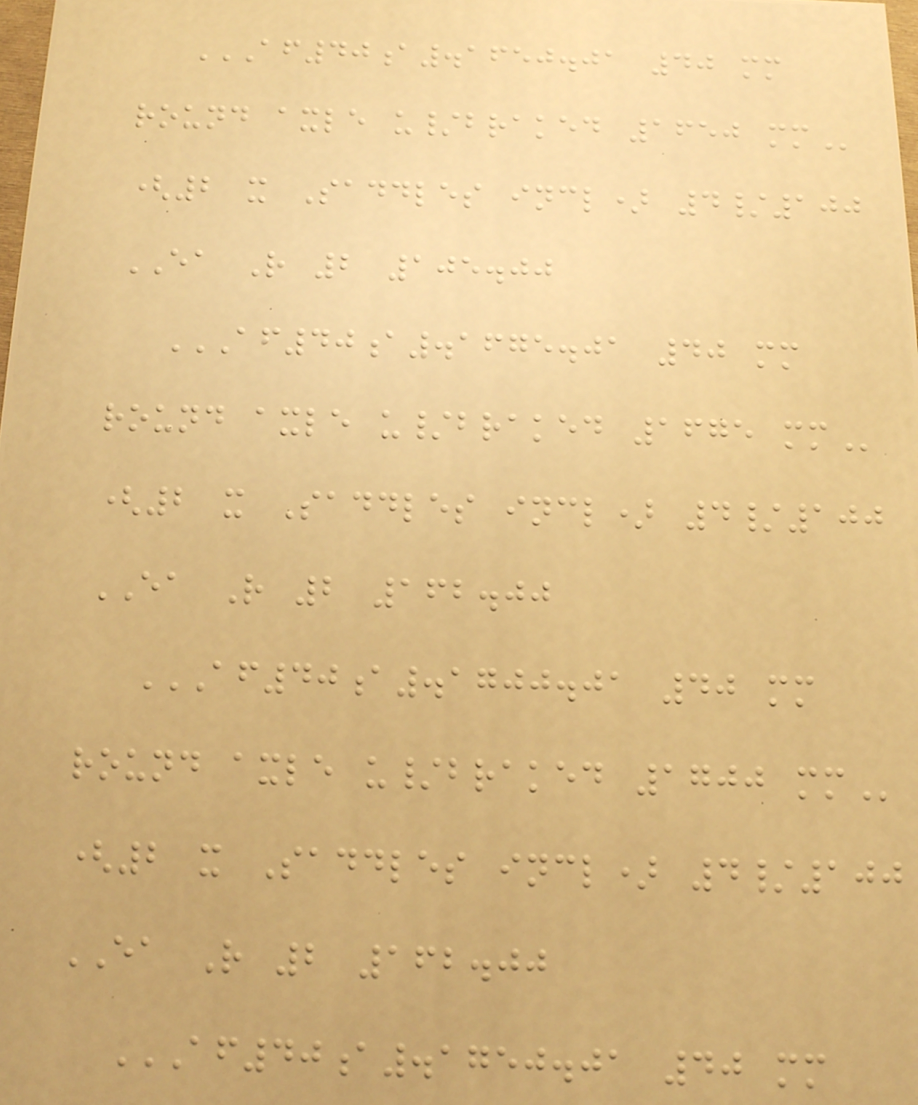AF40A.1650.01 40 MM
ROUND AXLE U/BRAKED 1650 MM
(2 x Saddles incl) 4/100
EA R 2 105.00
AF40A.1675.01 40 MM
ROUND AXLE U/BRAKED 1675 MM
(2 x Saddles incl) 4/100
EA R 2 162.00
AF40A.1700.01 40 MM
ROUND AXLE U/BRAKED 1700 MM
(2 x Saddles incl) 4/100
EA R 2 162.00
AF40A.1750.01 40 MM
